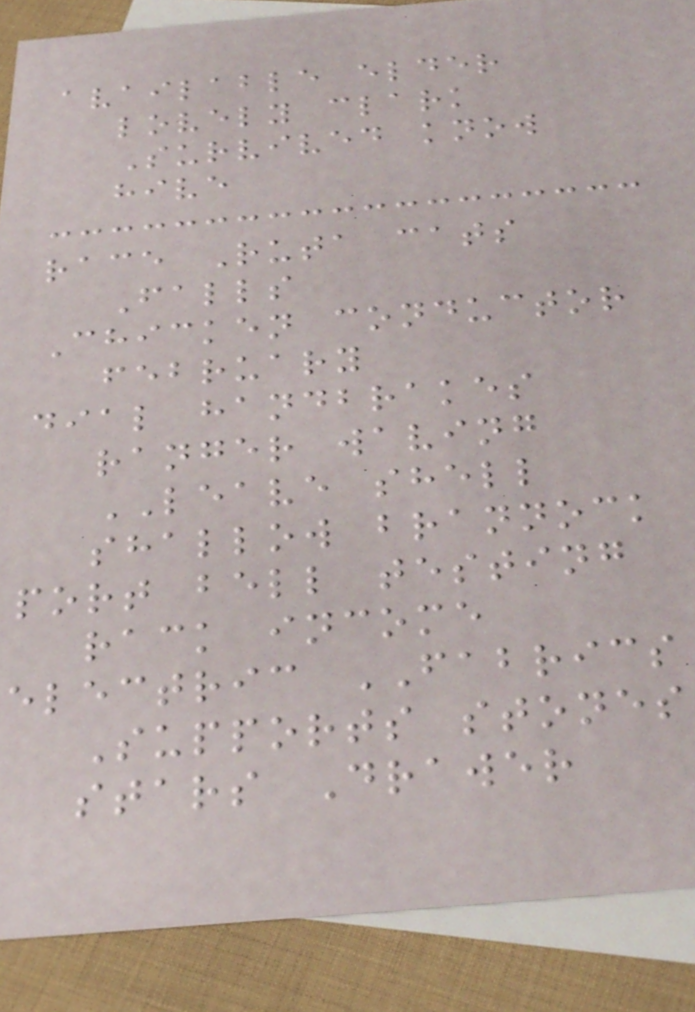available elder
lovely clark
Survived know
hive
race Ruta cats
Falls
Chicken conductor
february
dial handbrakes
ranger waving
LEAVE shell
shallow brannock
port bell testing
rack income
electric FABRICS
Supports stones
stars Drawer
